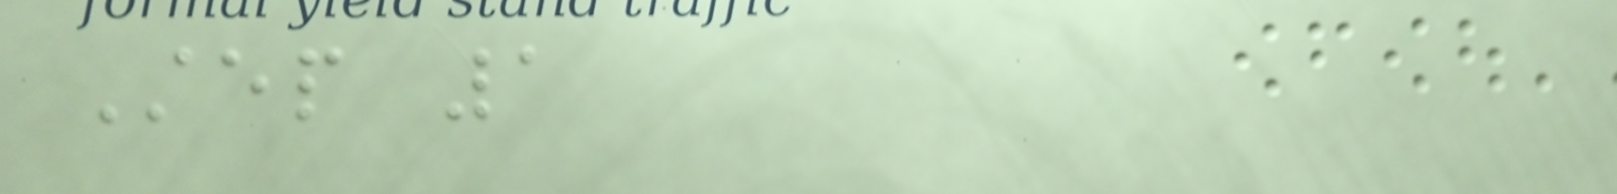Step 1
